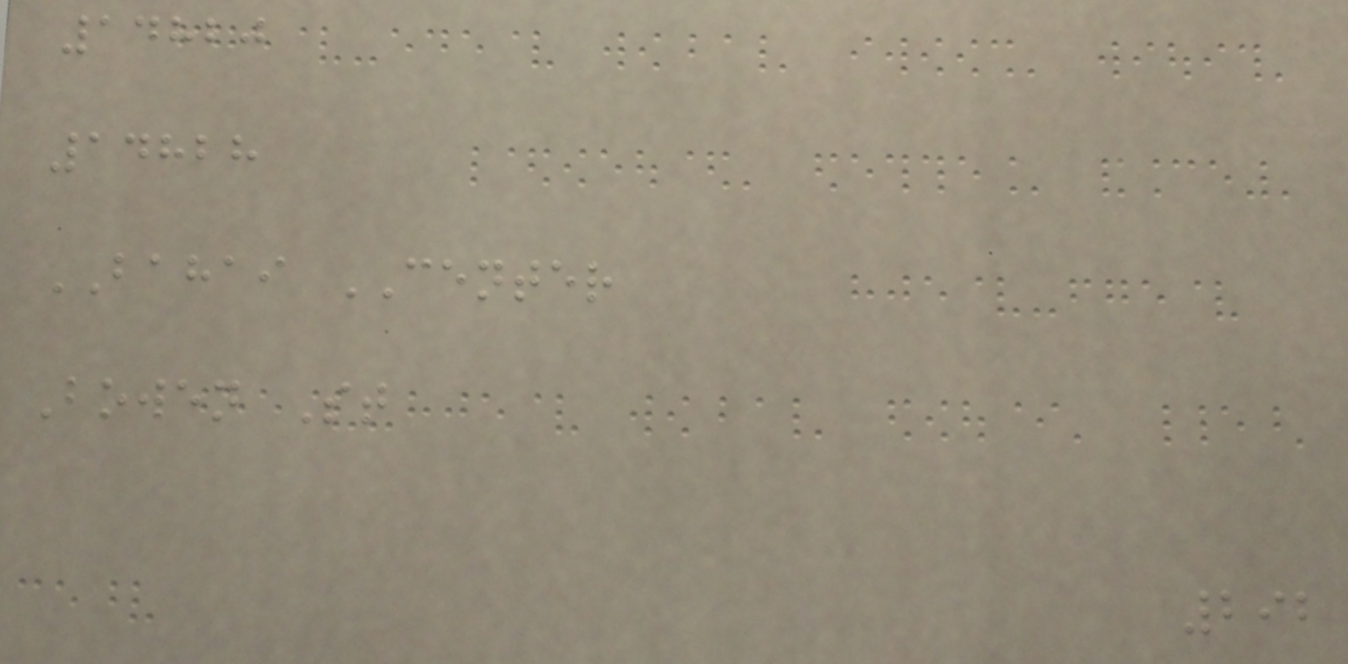14820
14828
BAHAI CENTER
Bowen St
292
